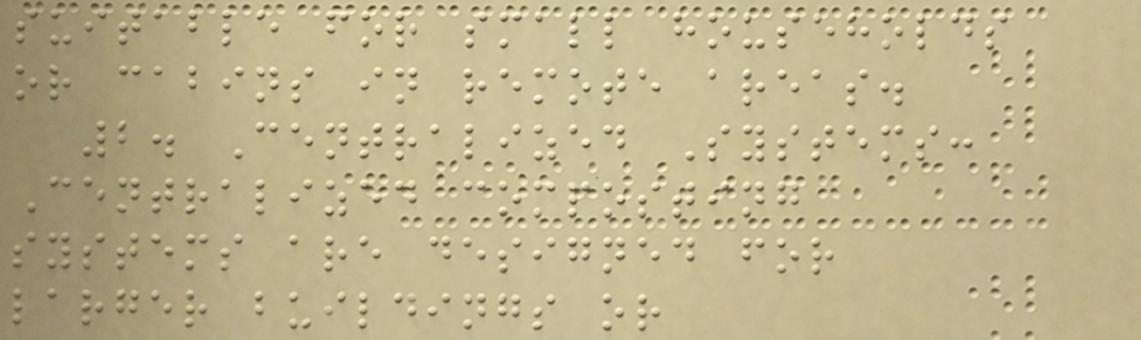suitable for small households
or cabins in remote areas.
2. Centralized Systems:
Centralized composting
systems are designed for
larger buildings or
